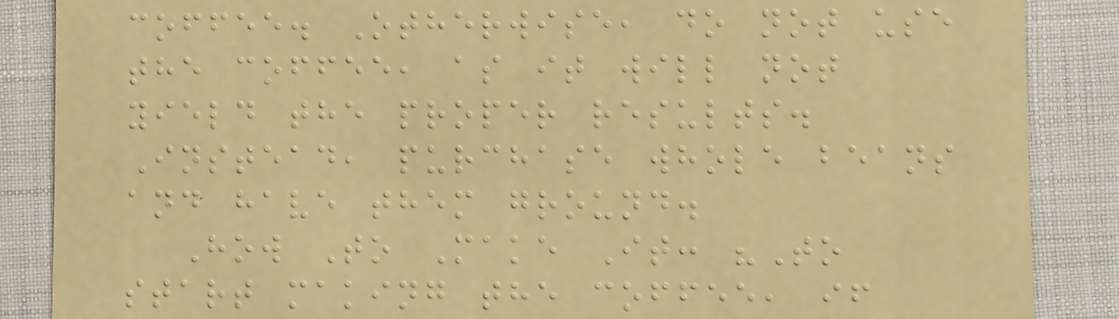coffee. Otherwise, do not use
the coffee, as it will not
yield the proper results.
Instead, purchase whole beans
and have them ground.
How To Make It: "To
start making the coffee, if
